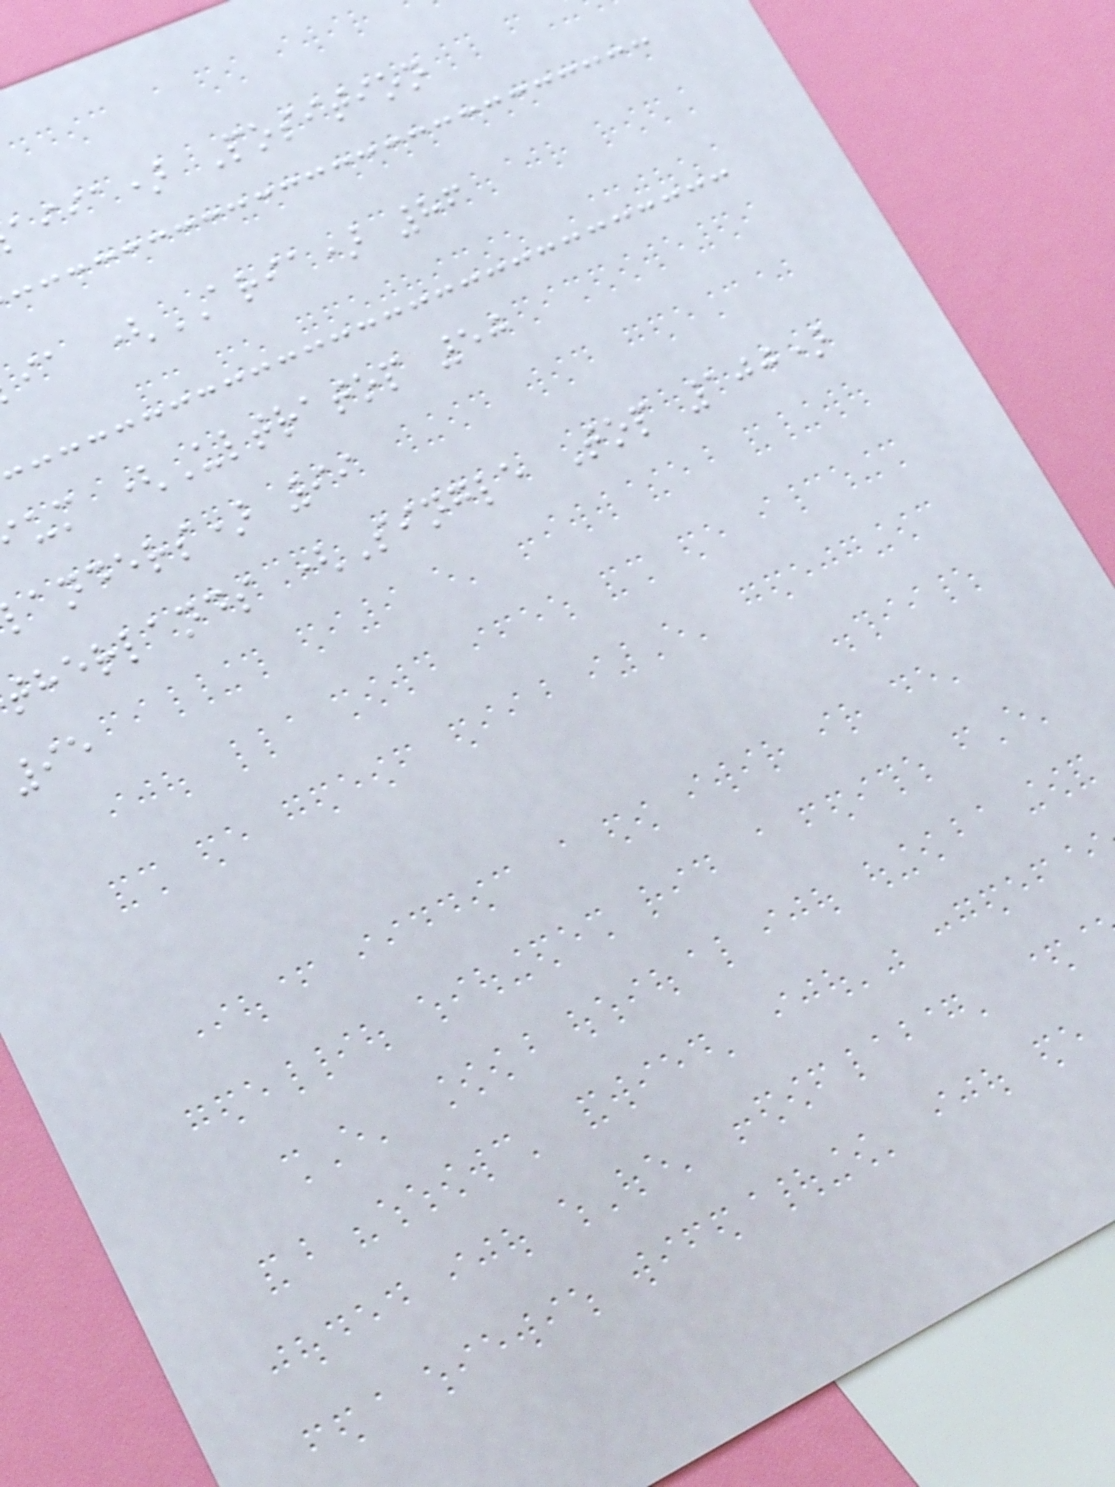aiia) Position
ia (ARIA) 86
um (Ultratop 50
anders) 99
therlands (Single Top 100)
95
